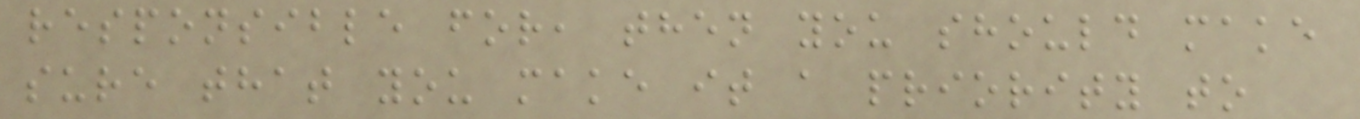responsible for, then you should make
sure that you make it a priority to
